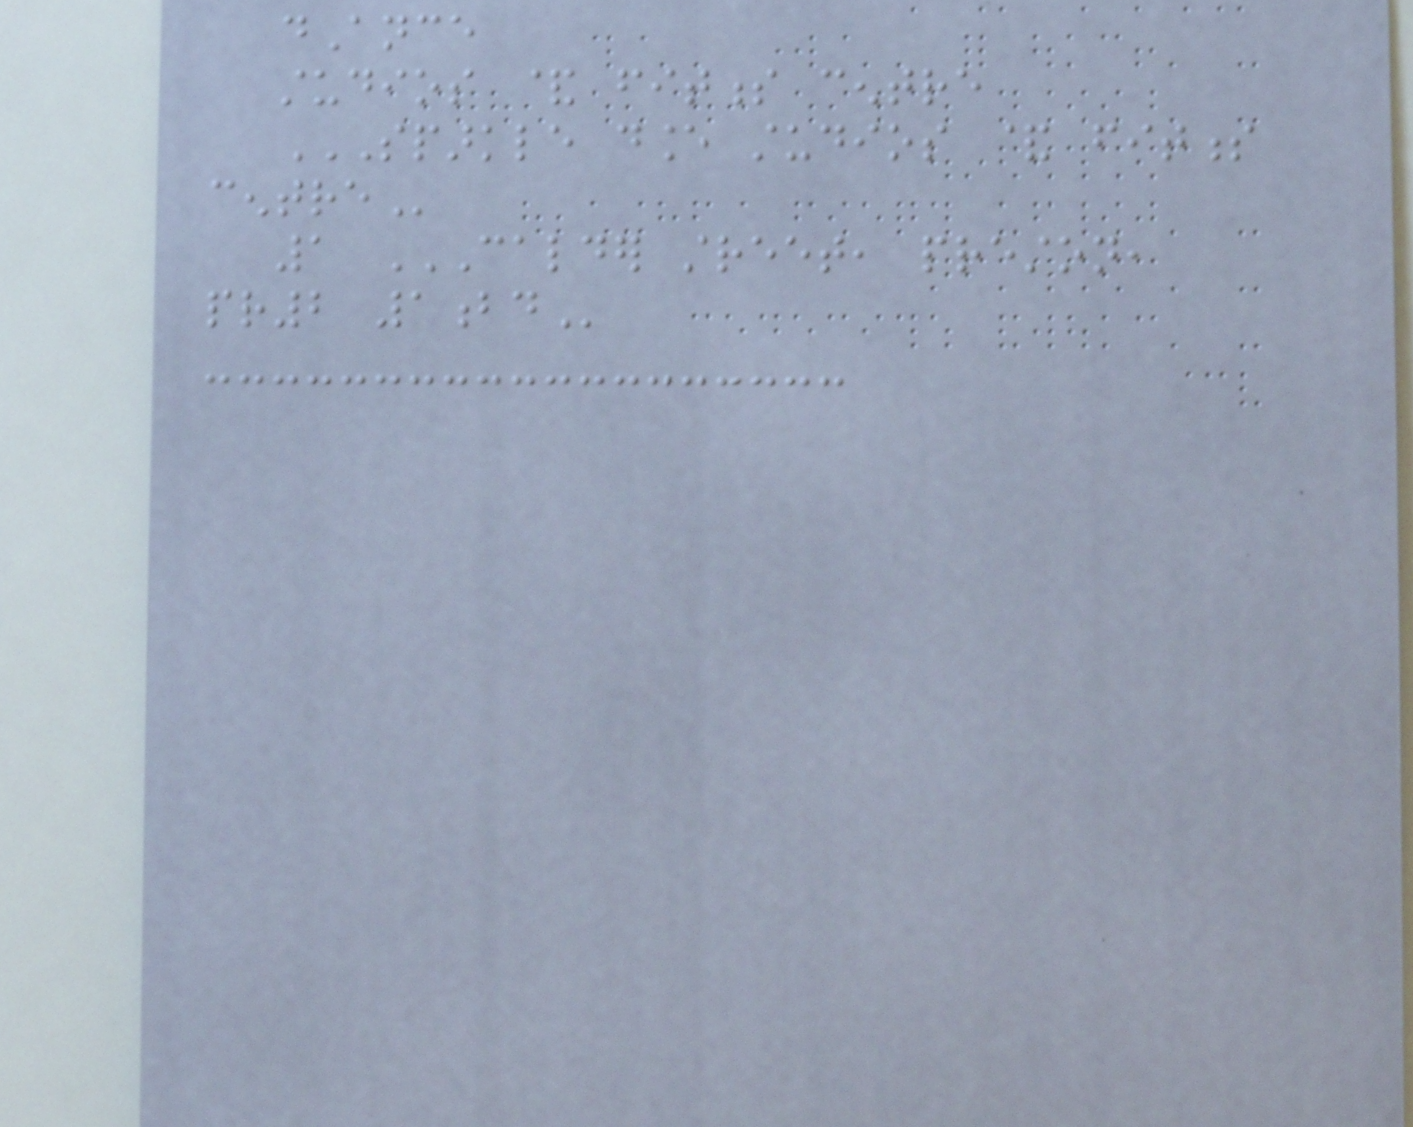dAnce
studios & fitness centre
SPARKLE DANCE STUDIOS & FITNESS
CENTRE
1 CALDER STREET, PRESTON,
PR2 1BD
